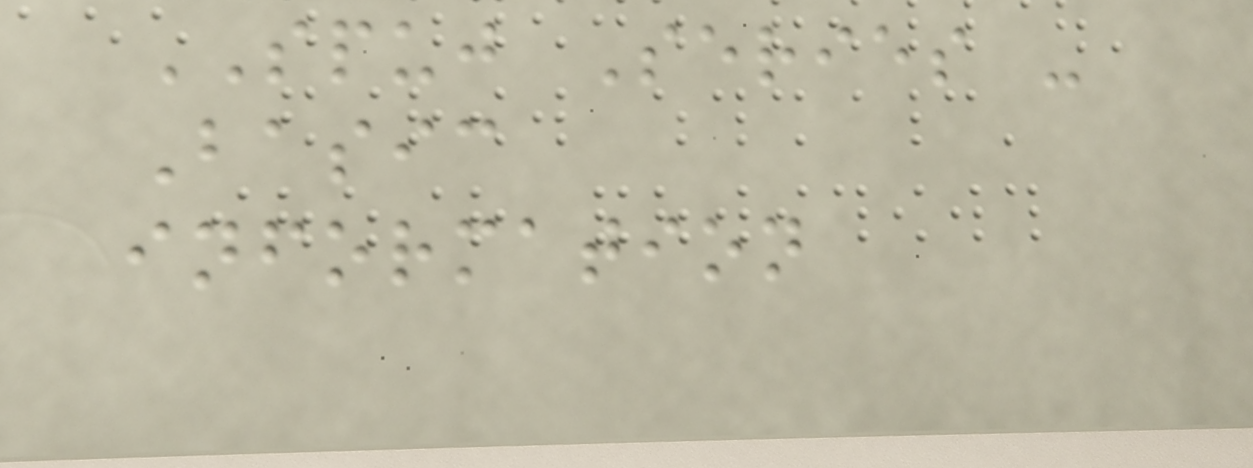SPUJ Series -
Basic
information
